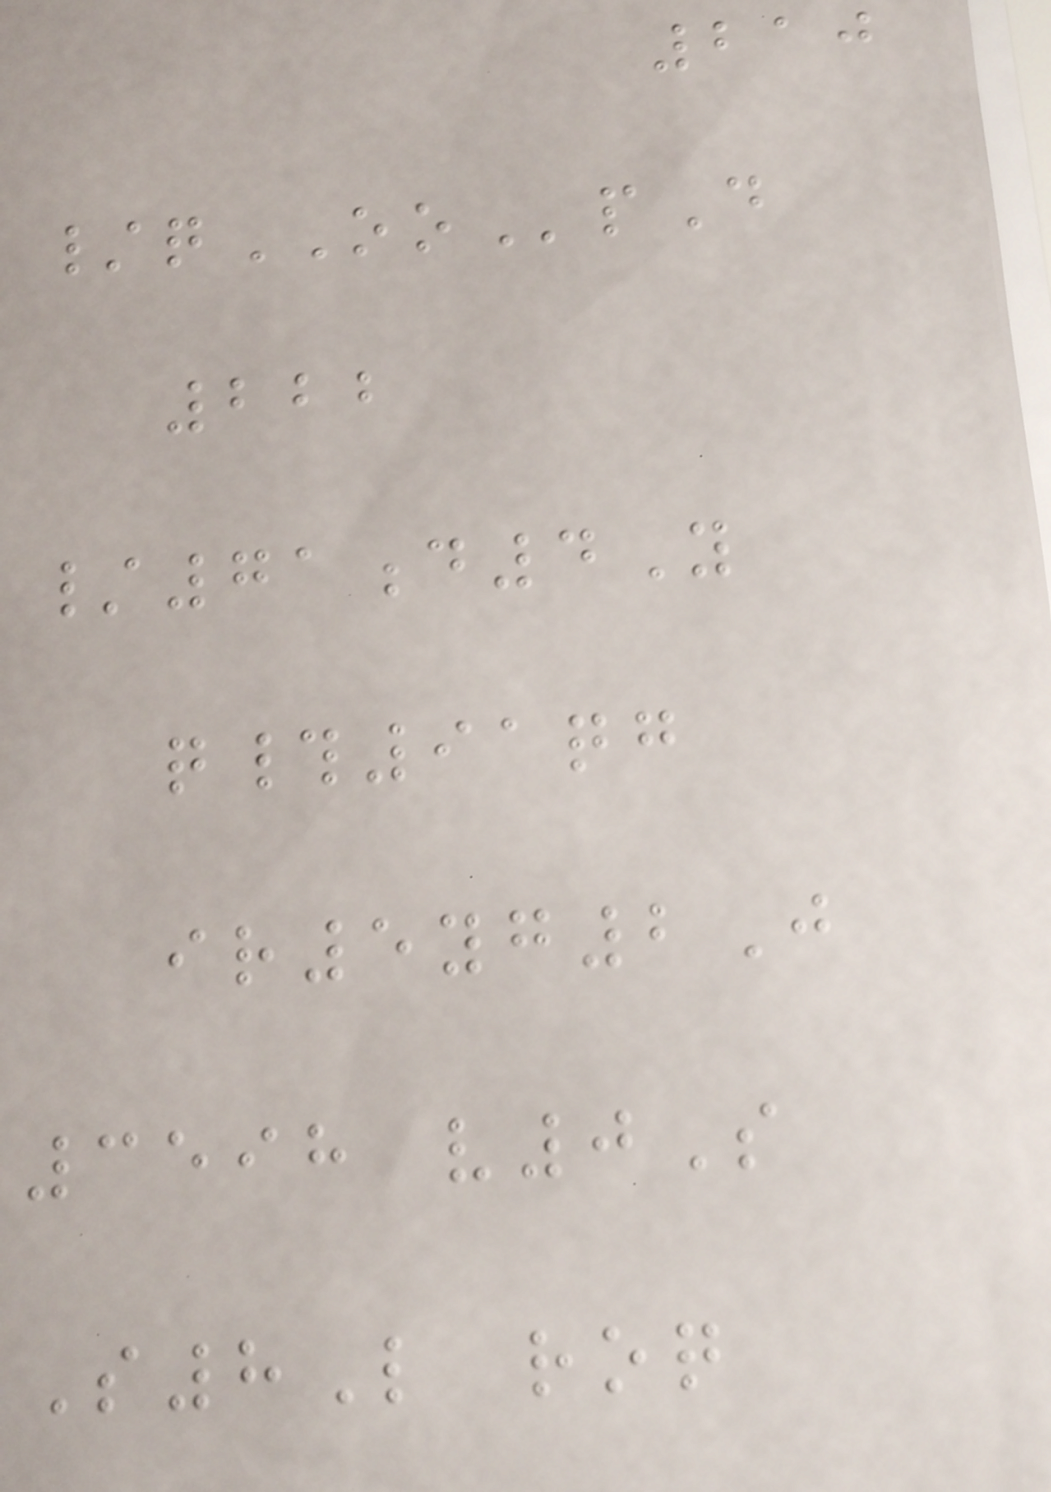210
/qOOpD
222
/71d4Y
q#91qg
ir5yg2J
3598 v0S
S8L roq
